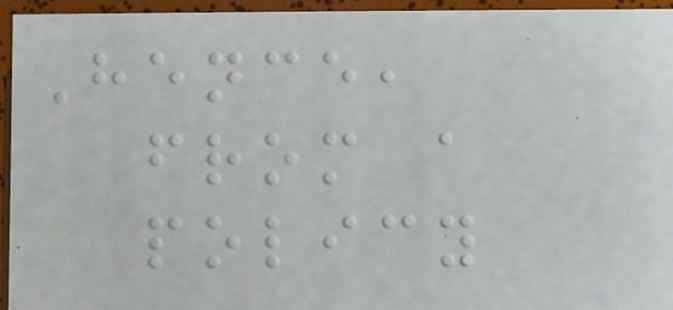Hence,
from a
policy
